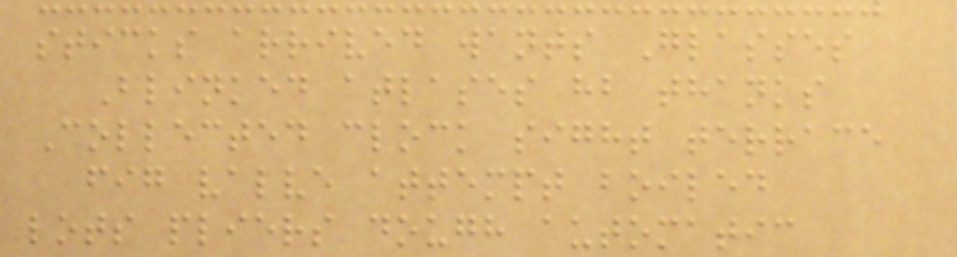sticks arrived wants Glasses
Blinked atlases hb thanks
Collected clock sight terrace
fig valve attempt boiled
lots pliers dough automatic
